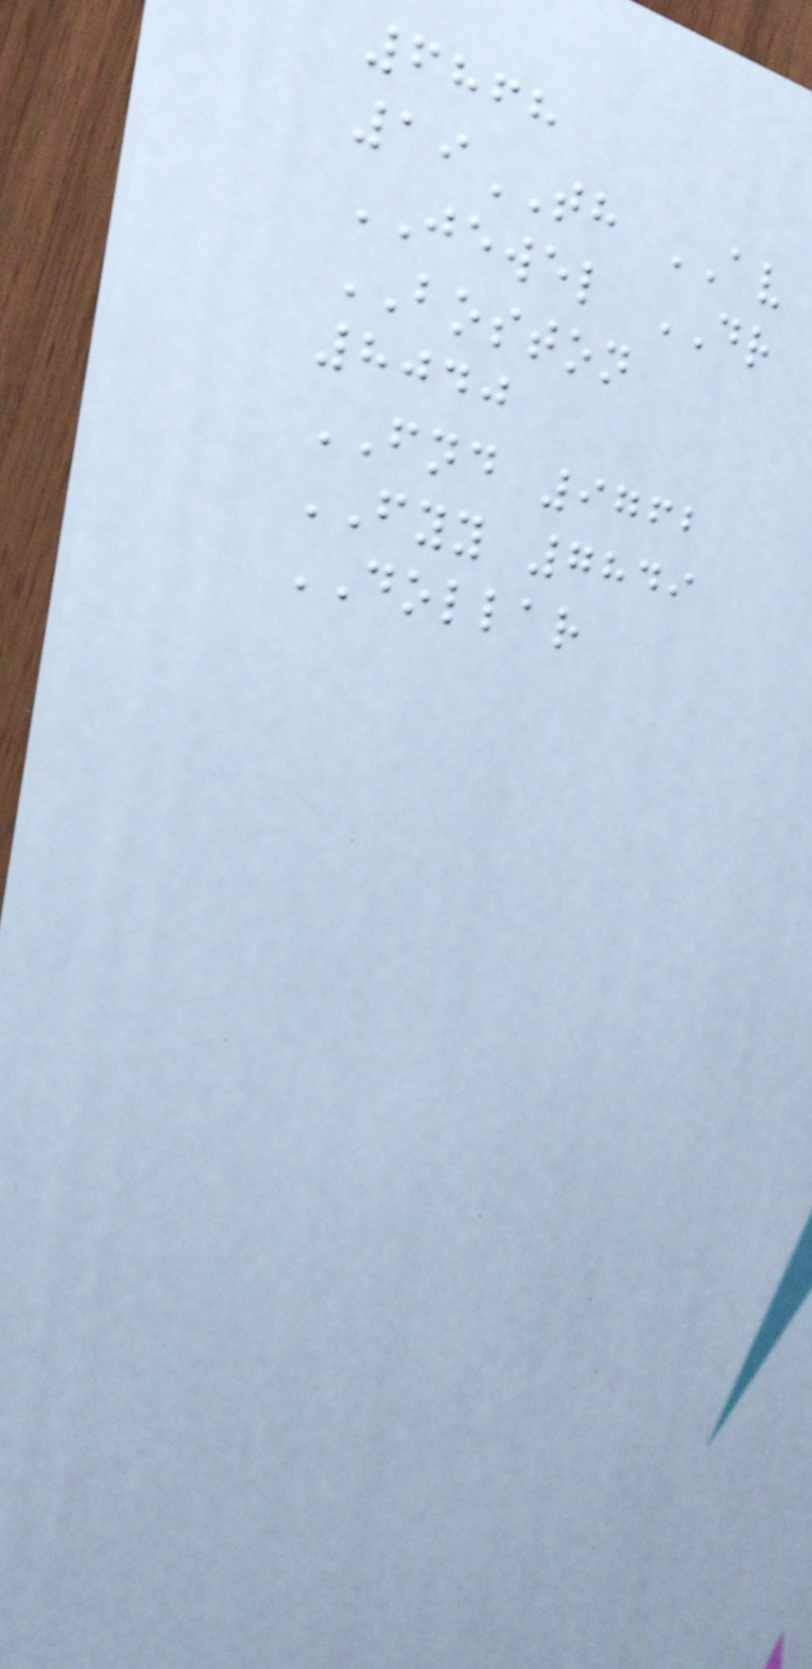6868
19TH AV
JEWEL DR
BOSTON
8040
FND 9762
FYY 7849
DOLLAR
